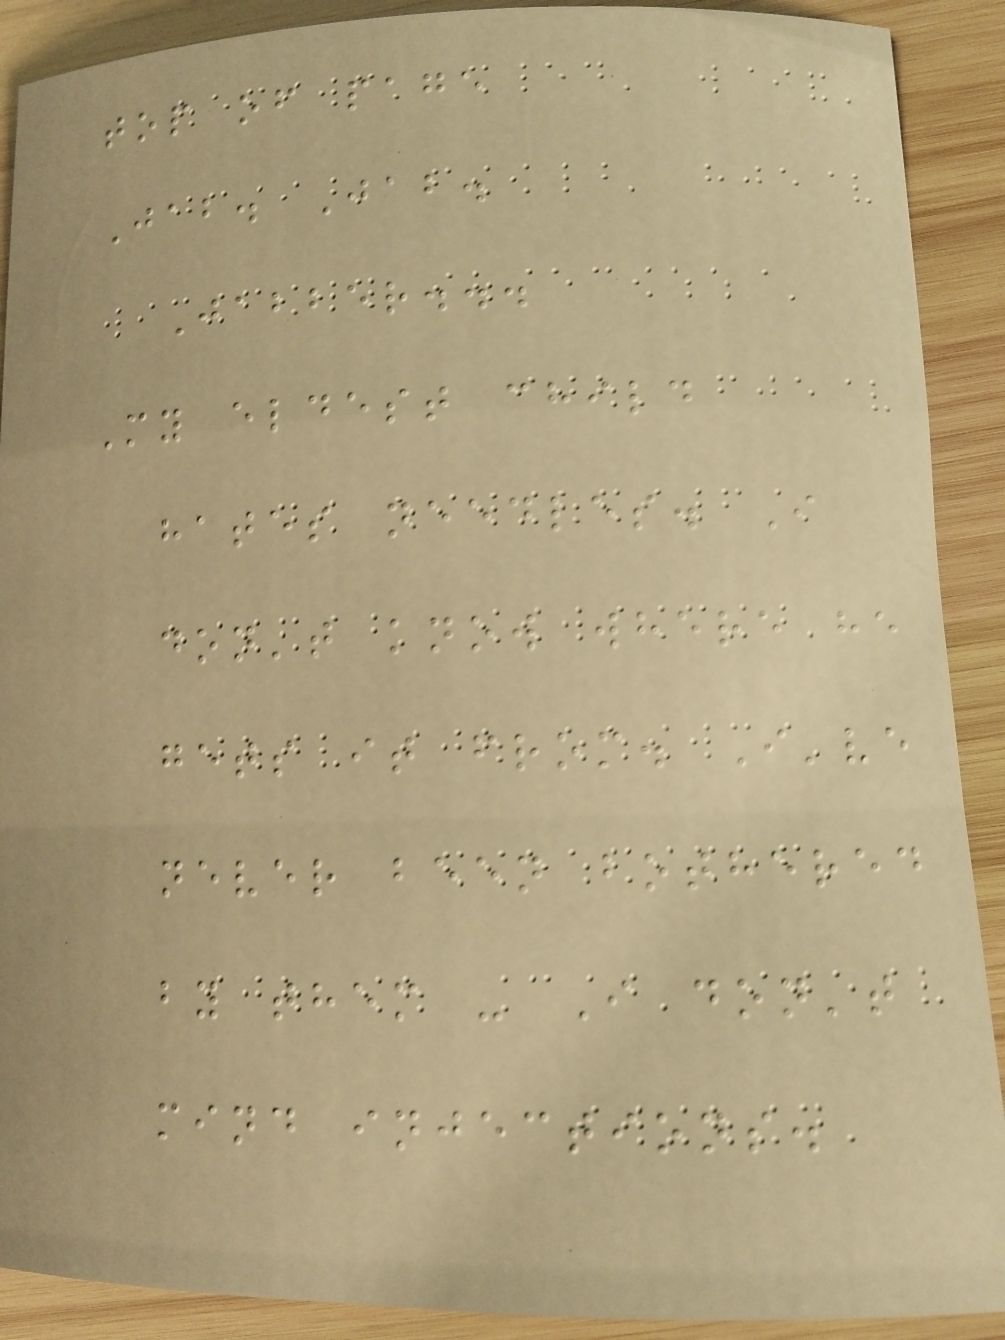top of page
Jab. Jab.
Jabber...
My eldest child
hates needles. I
don't know where he
gets it from. I've
never been bothered
by them - I don't
mind injections.
